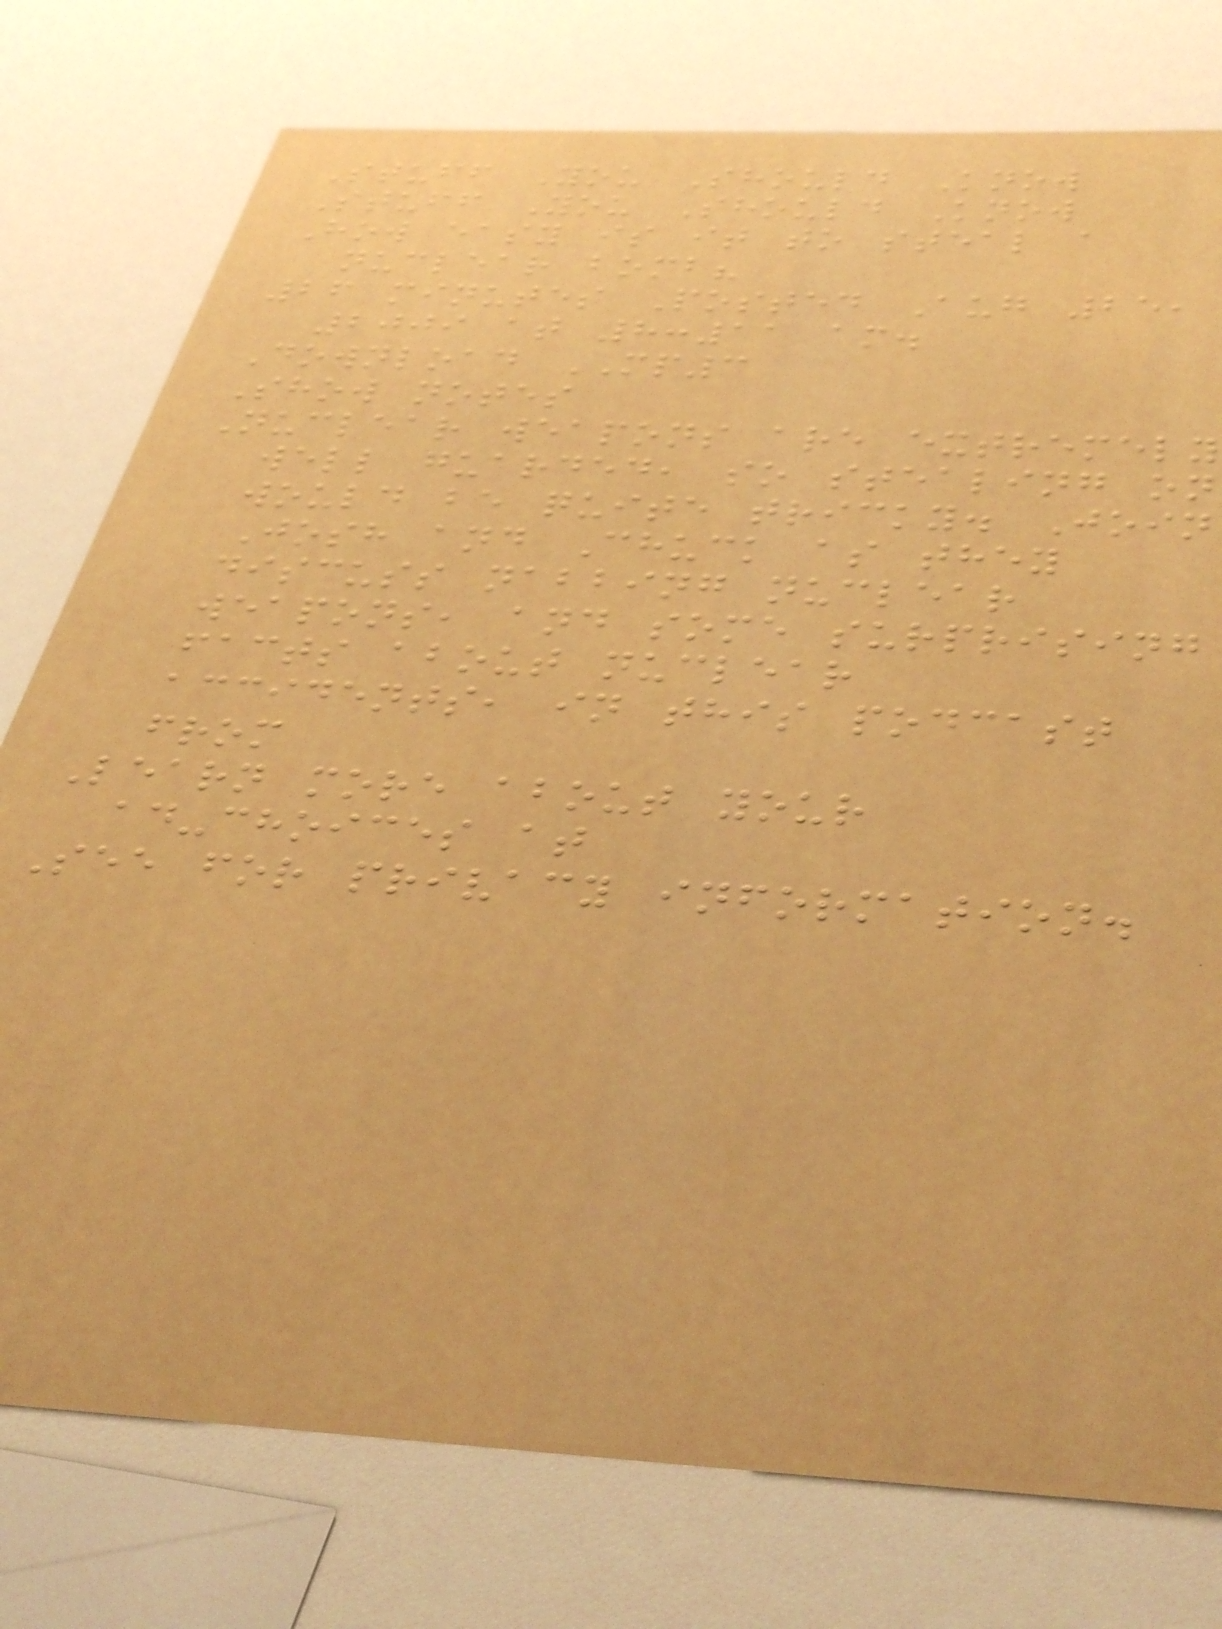Stuff You Should Know
Stuff You Should Know
How easy is it to steal a
nuclear bomb?
26 minutes Posted Aug 25,
2009 at 8:11 am.
Download MP3
Show notes
Nuclear weapons are extremely
well guarded, so stealing on
would be quite tricky. Join
Josh and Chuck as they
discuss nabbing nuclear
weapons, and some surprising
facts about nuclear
accidents, in this podcast
from
Learn more about your
ad-choices at
See for privacy information.
